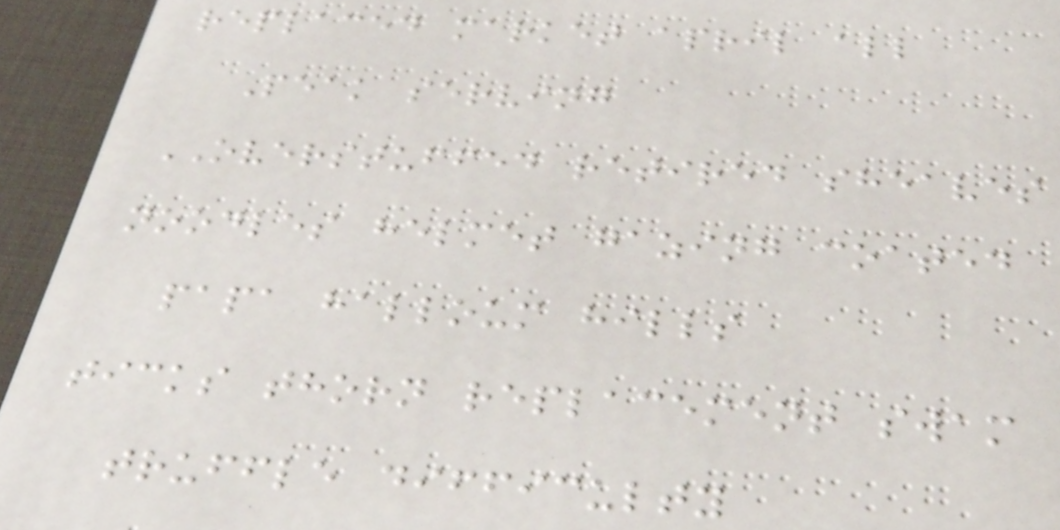replaced market april all
Peak serving
OVERSTUFFED retired sheaves
noodles helmet gazing coated
papa halloum hills
ticks thorn replacement swam
truffle difficulty
